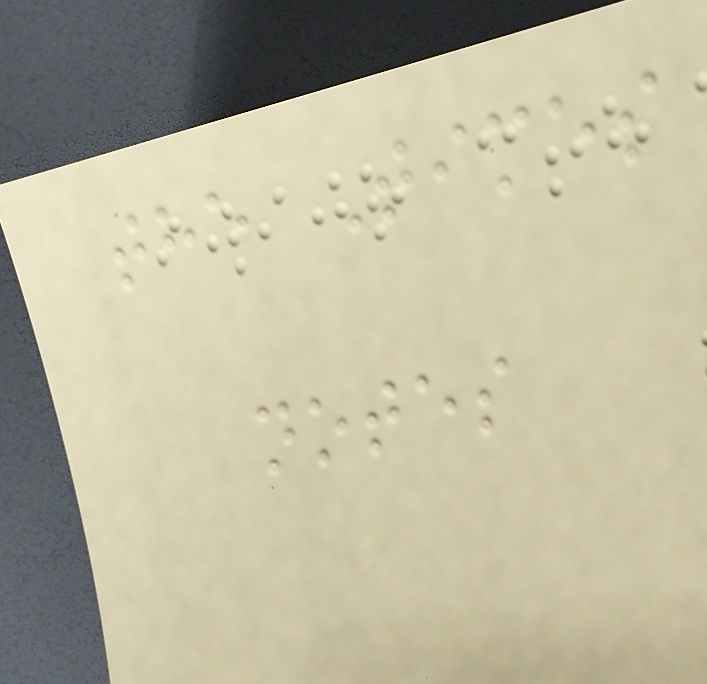the Times
notes
